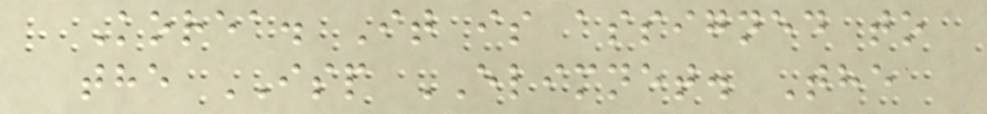Korea. It is assigned to
the ISP ELIMNET. The
